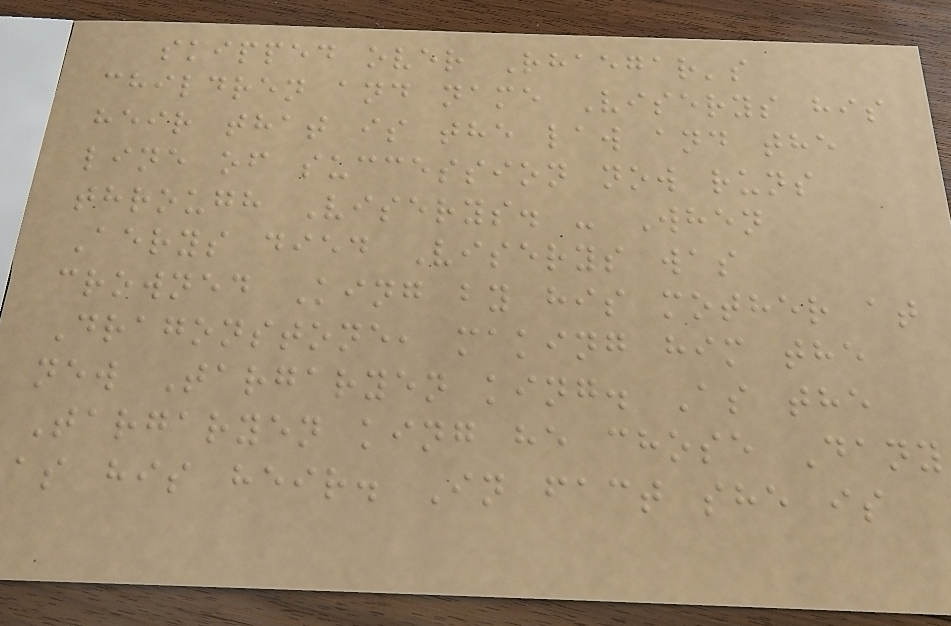skipped over Rhaegar's
children and name Viserys his
heir that is the law and the
line of succession now runs
through Viserys. - When
Aerys died Viserys was
crowned King by his mother at
Dragonstone, making him the
new Targaryen king. As the
Targaryen king he chose Dany
as his heir. In fact she is
